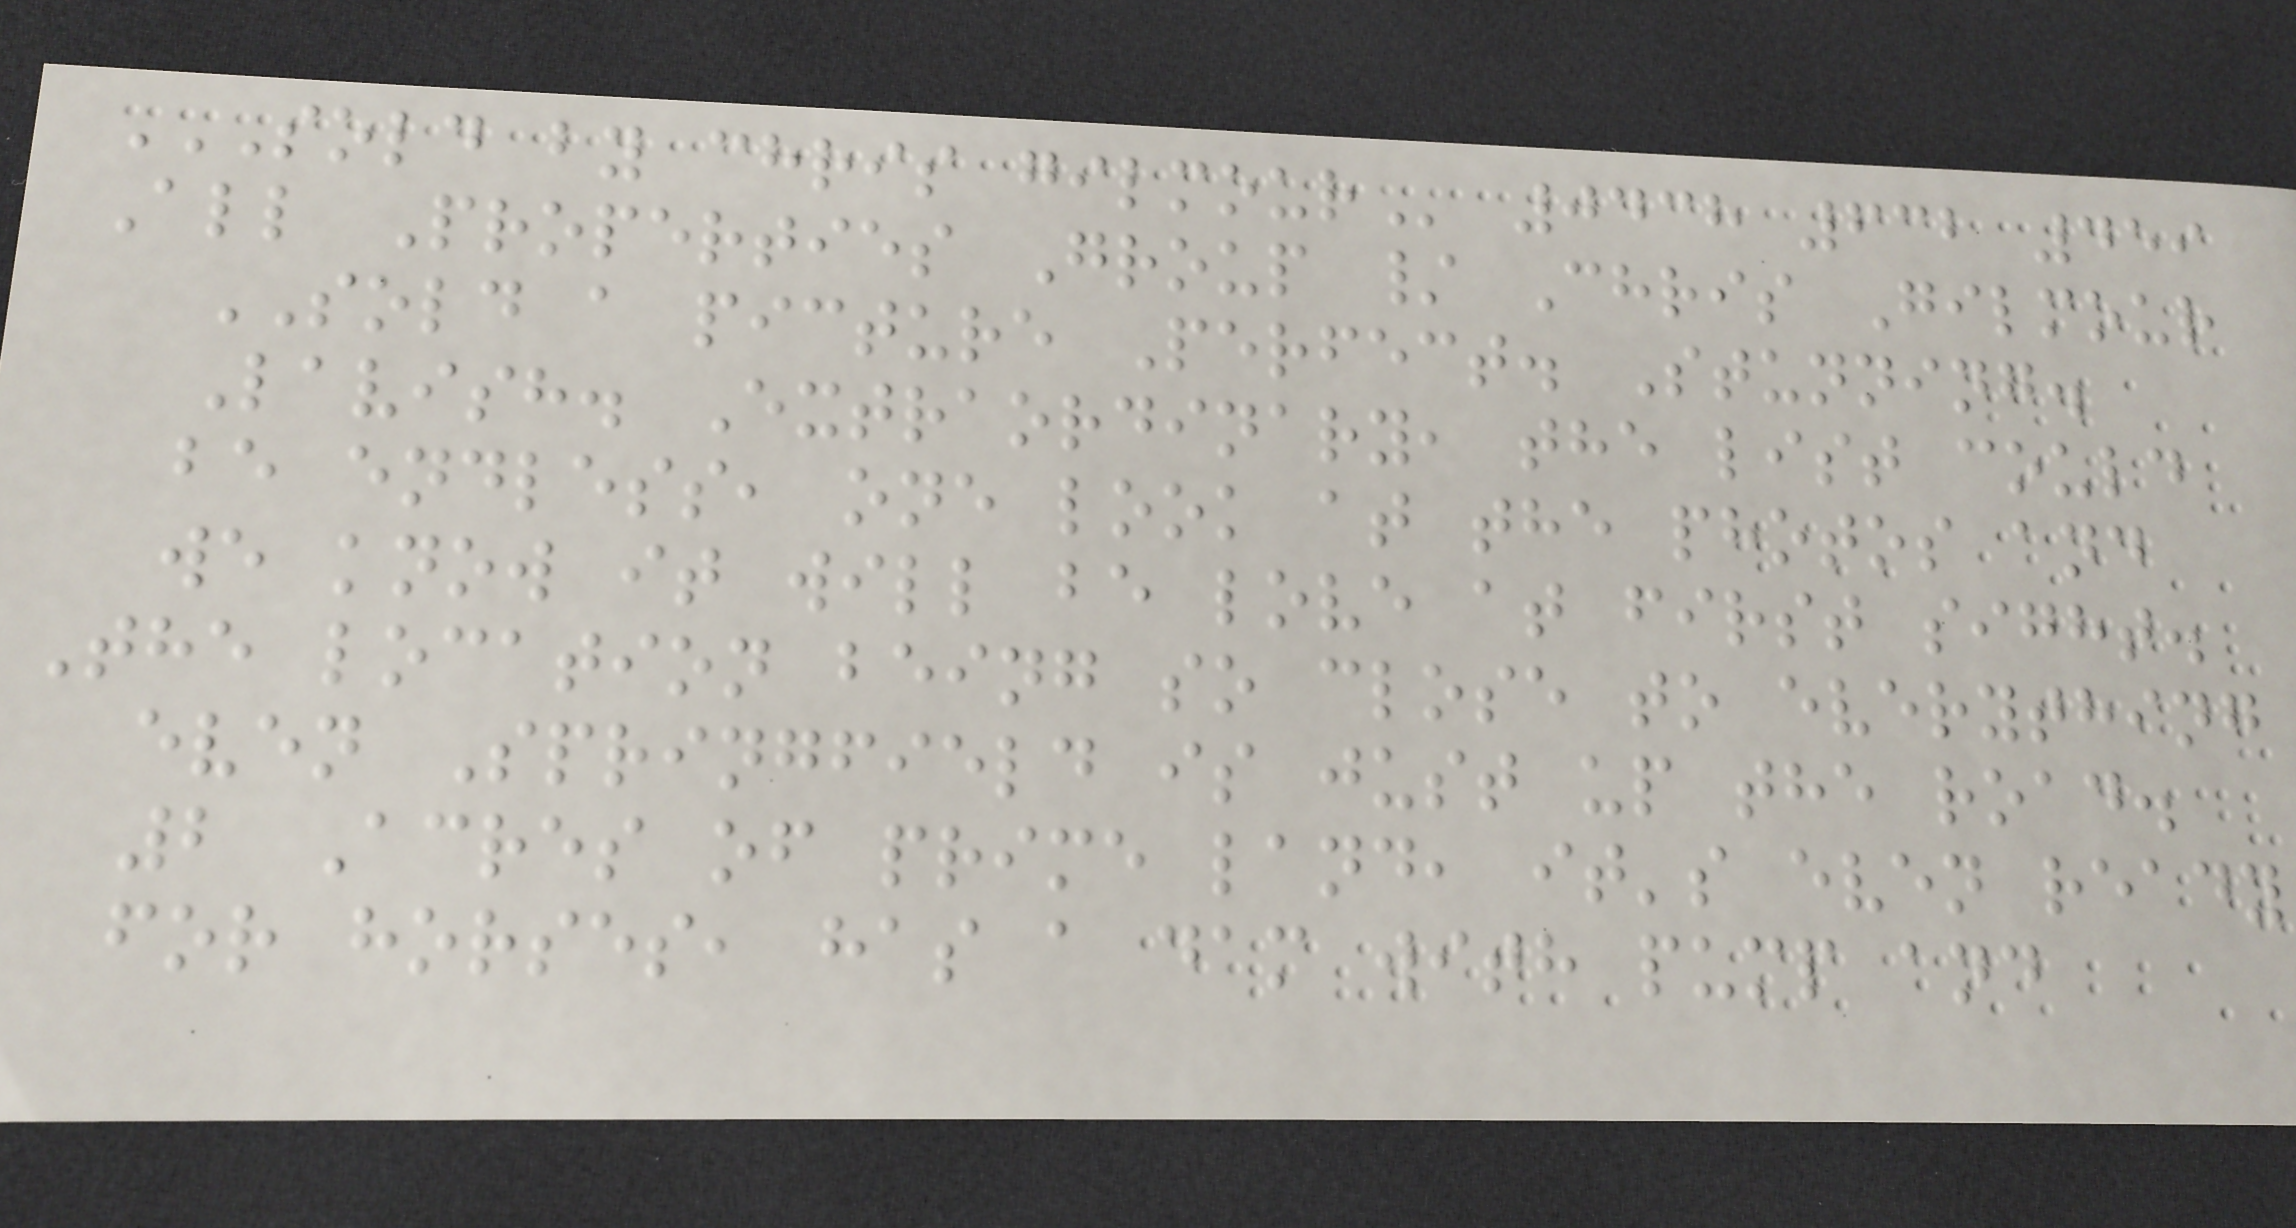SOLD BY CHRIS GILMOUR 0438 632 459
All Properties Group / Chris Gilmour
SOLD a picture Perfect. Stunning.
Lavish. Extraordinary, the list could
be endless, one look at the photos and
we know it will be love at first sight.
The location being so close to everything
even Springfield is just up the road.
2 Acres of prime land, it's even ready
for horses, has a dam with pump and
